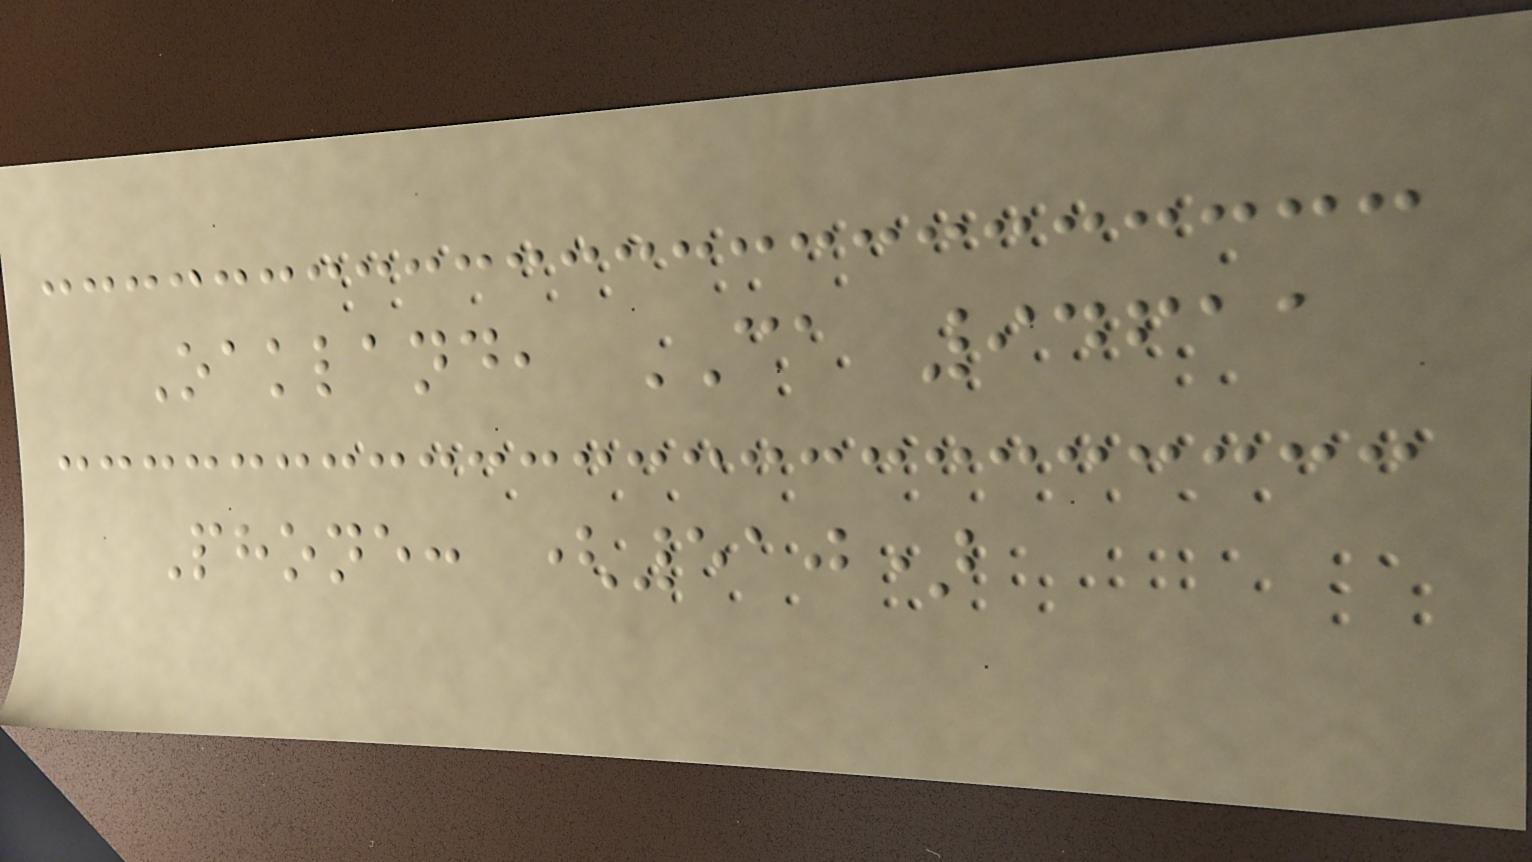Oakland, CA 94611
Phone: (510)
